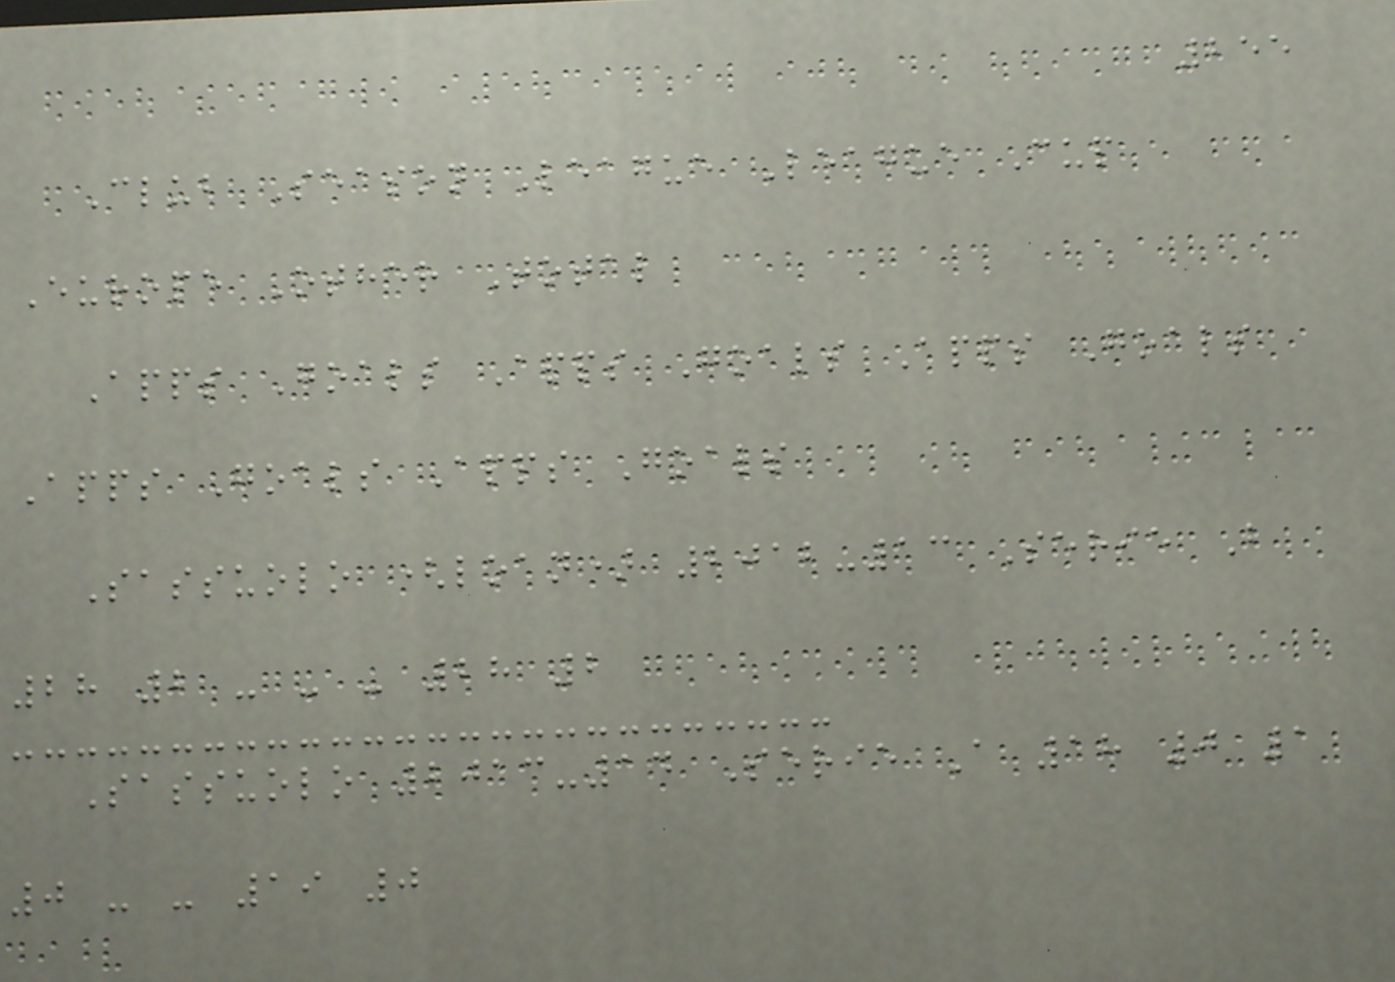255
Club Season League League Cup
Europe Other Total
Apps Goals Apps Goals Apps Goals
Apps Goals Apps Goals
Sassuolo (loan) 2012-13 Serie B
28 2 - - - 28 2
Sassuolo 2013-14 Serie A 18 0 1
0 - - 19 0
